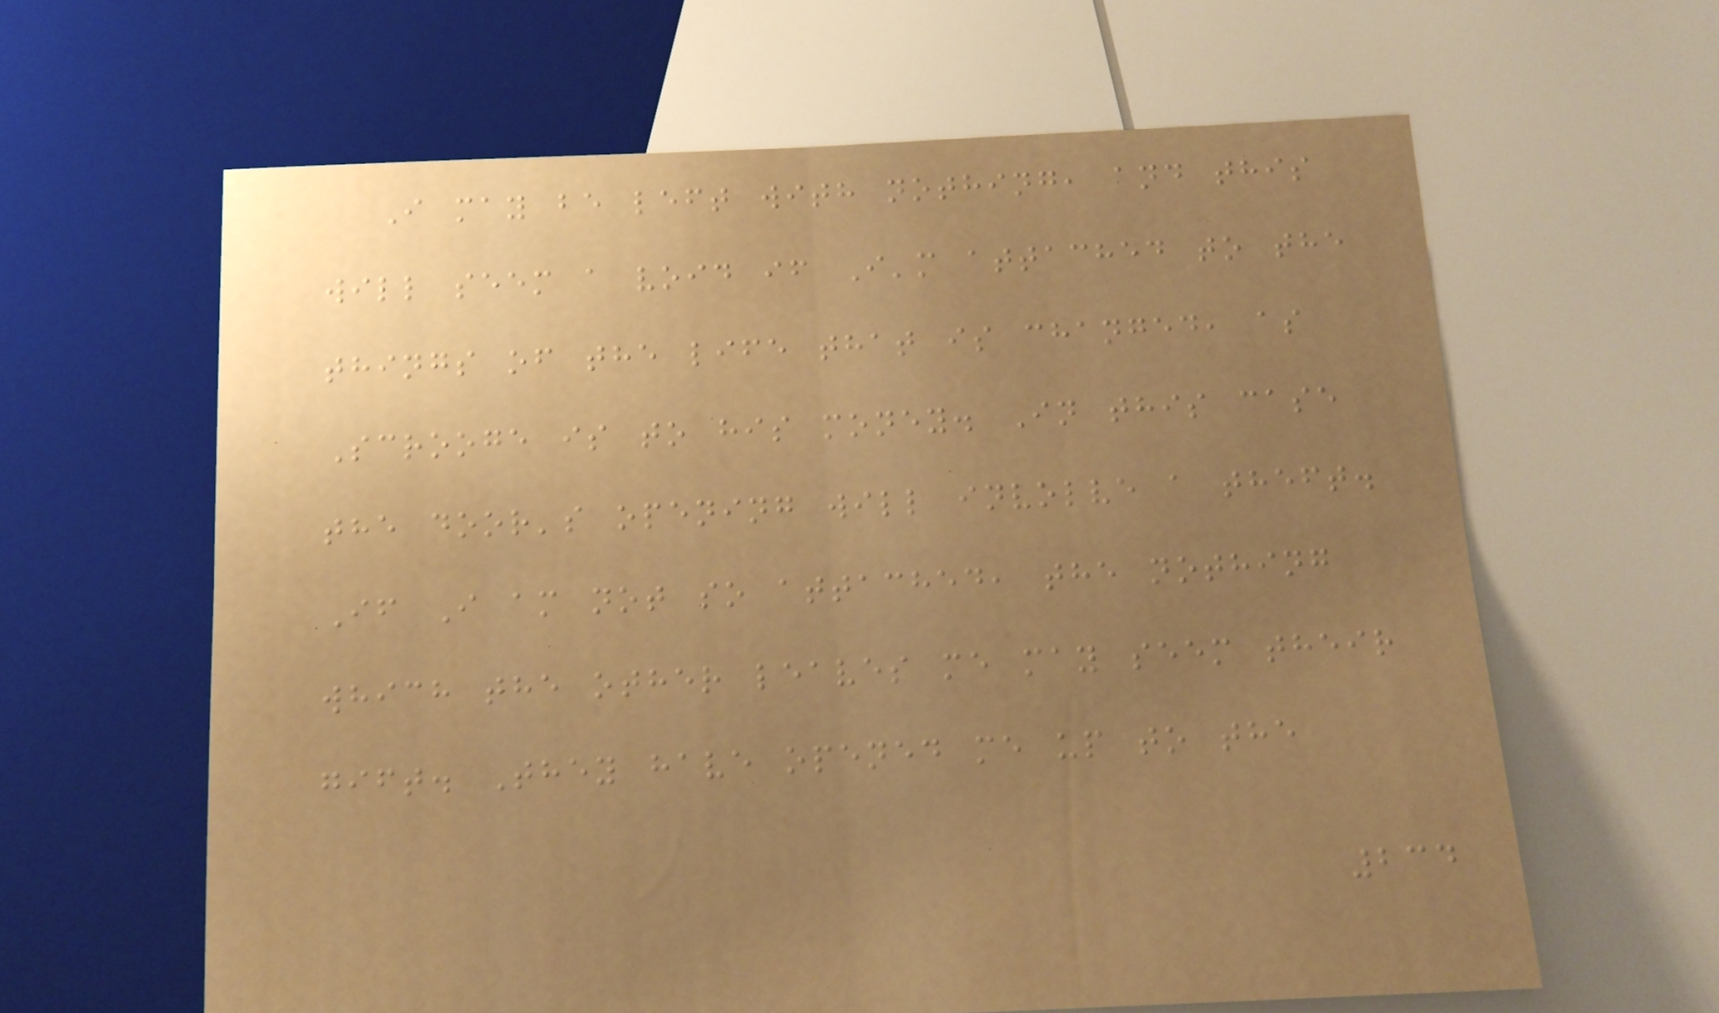I may be left with nothing, and this
will seem a void if I'm attached to the
things of the life that is changed, as
Scrooge is to his money. In this case
the door's opening will involve a theft.
If I am not so attached, the nothing
which the other leaves me may seem their
gift. They have opened me up to the
234
